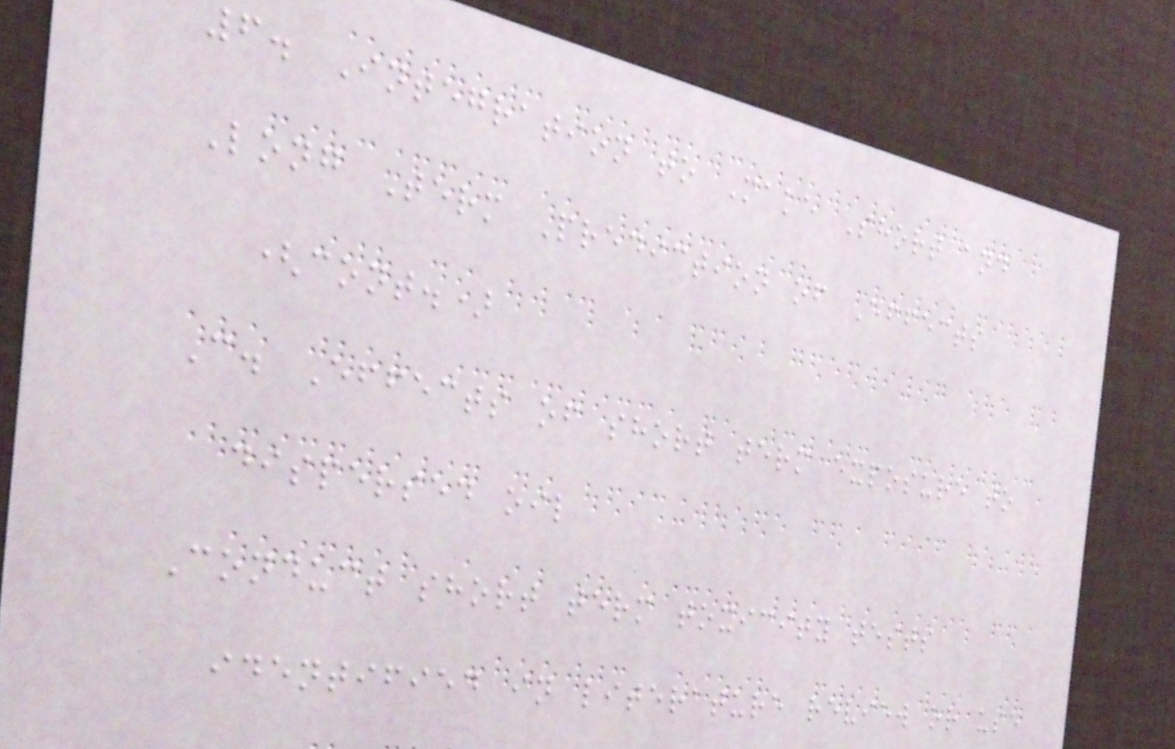6. Integration to Make Short and
Long Term Prediction of Effects
(cont.)
C. Effects of short term exposure to
dispersed oil
Conduct short term toxicity tests
identified in literature review or use
